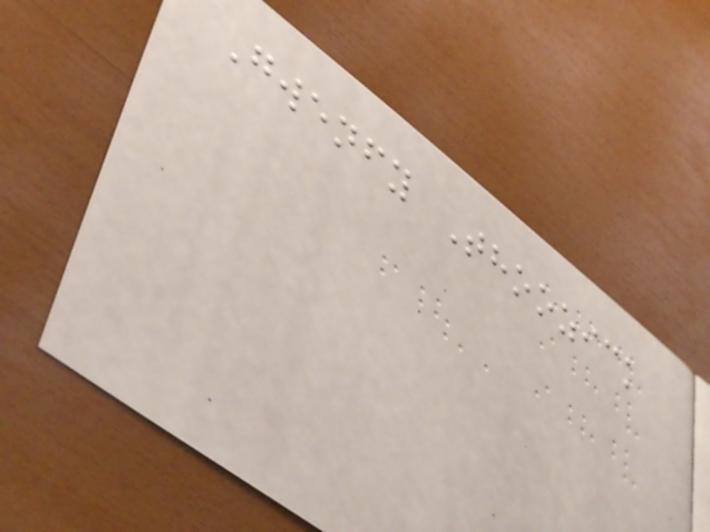Gwenfy Thoozick
